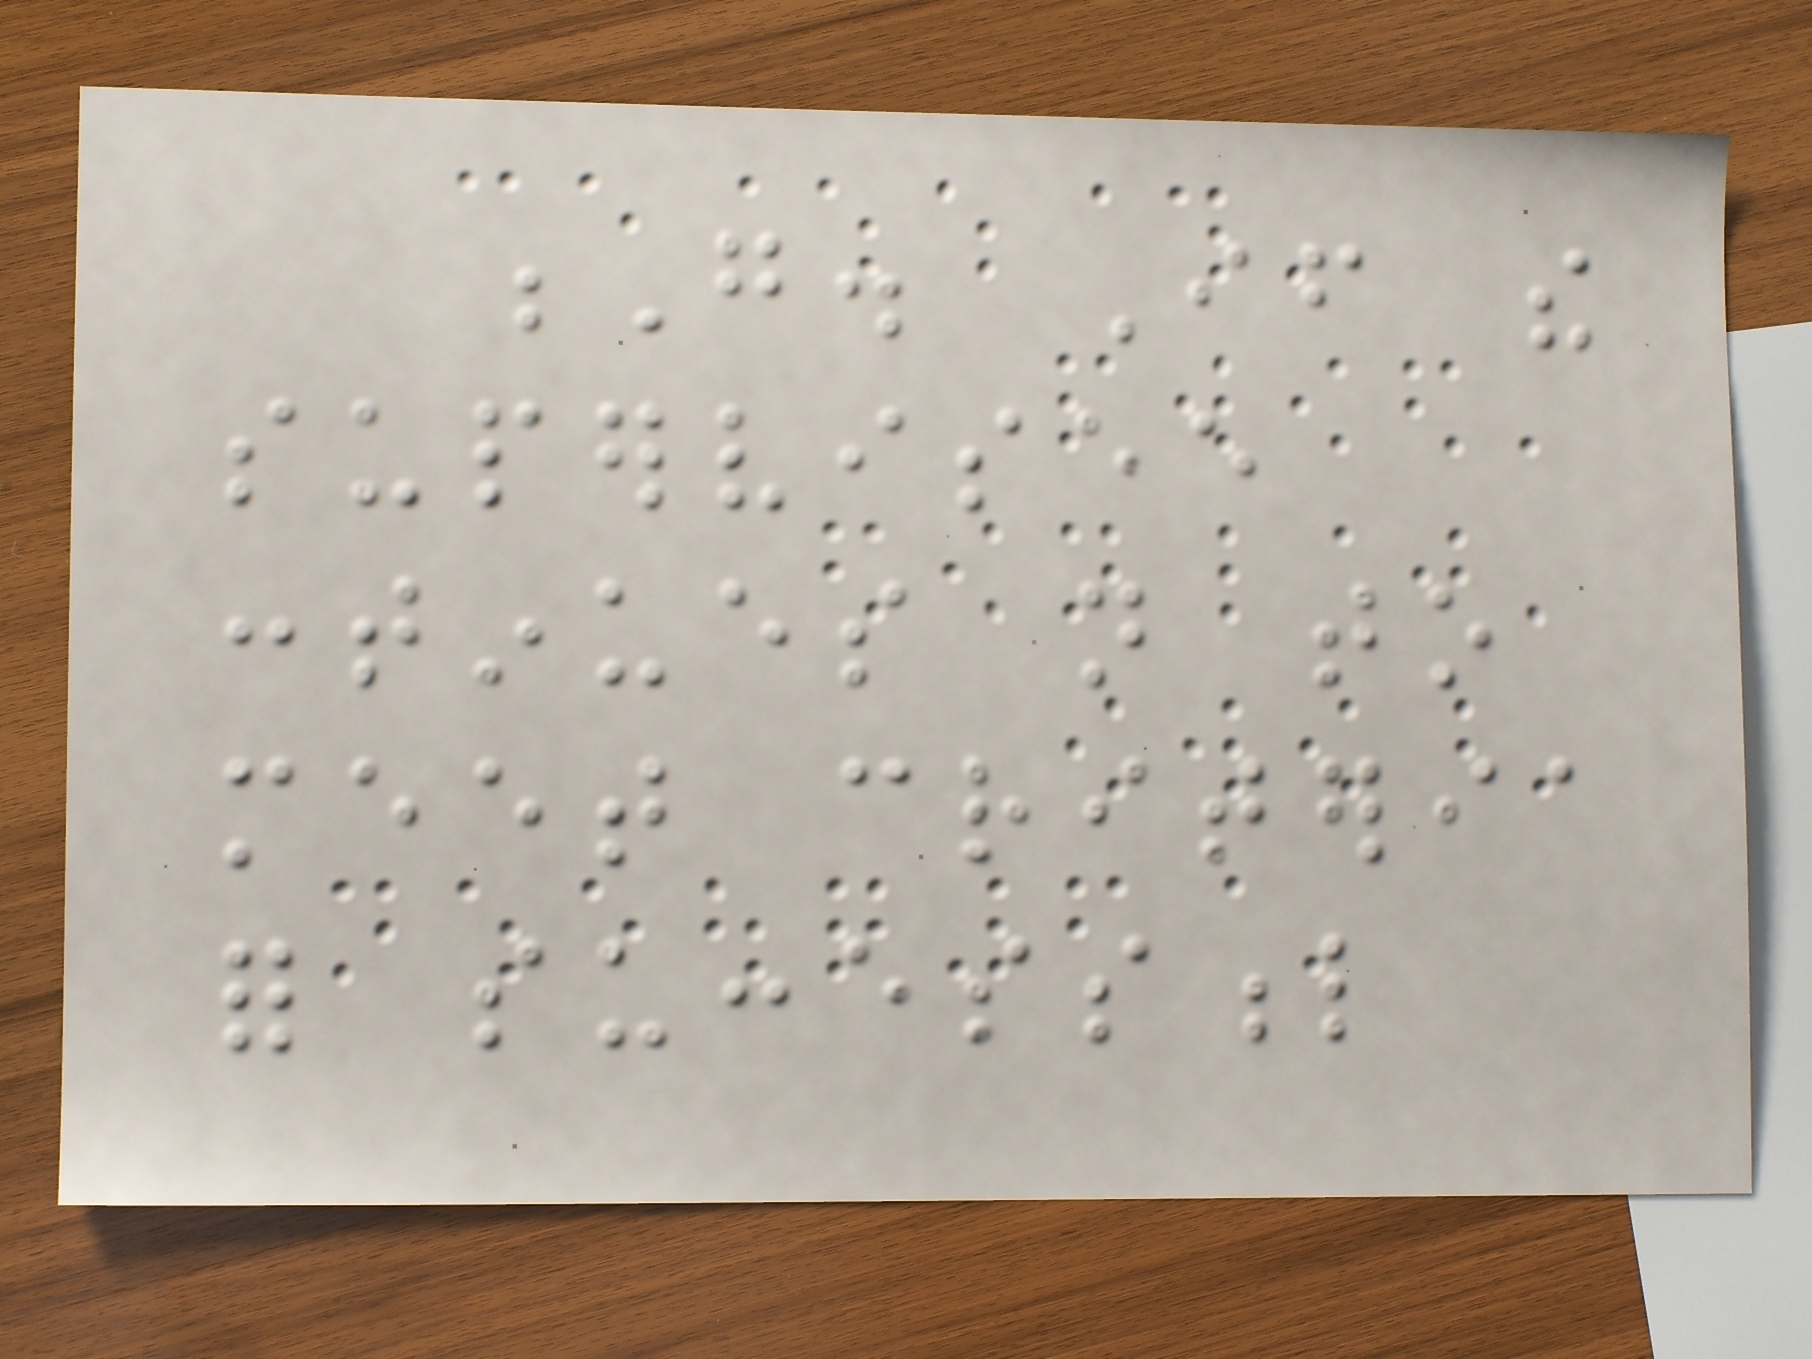G. If the
supervisee
continues not to
meet criteria
for successful
